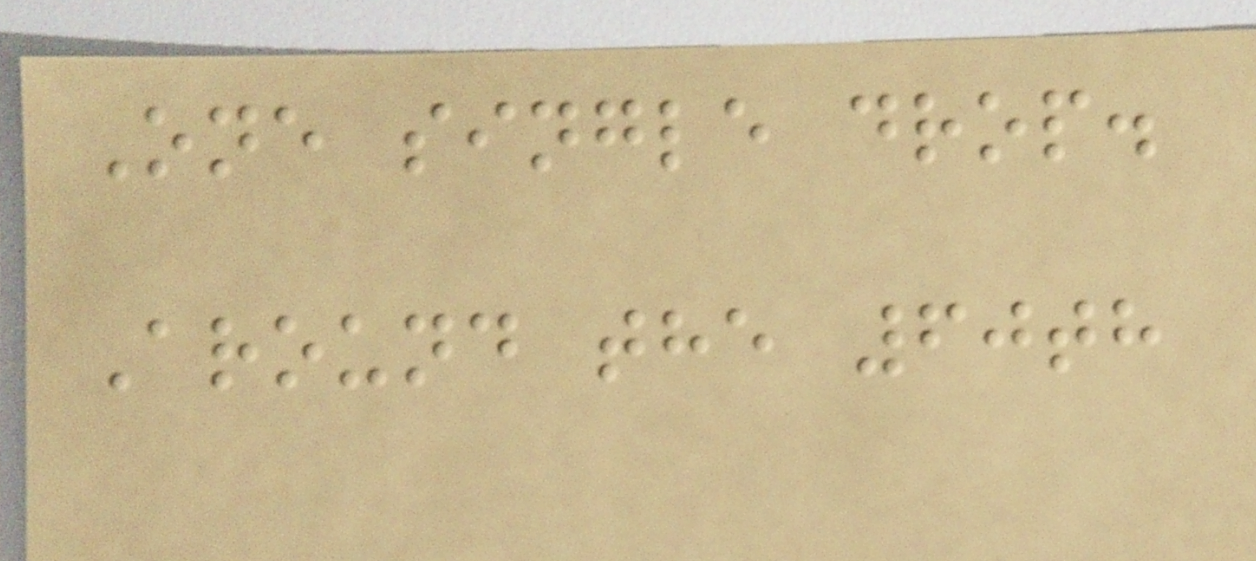One single drop.
Around the 60th
